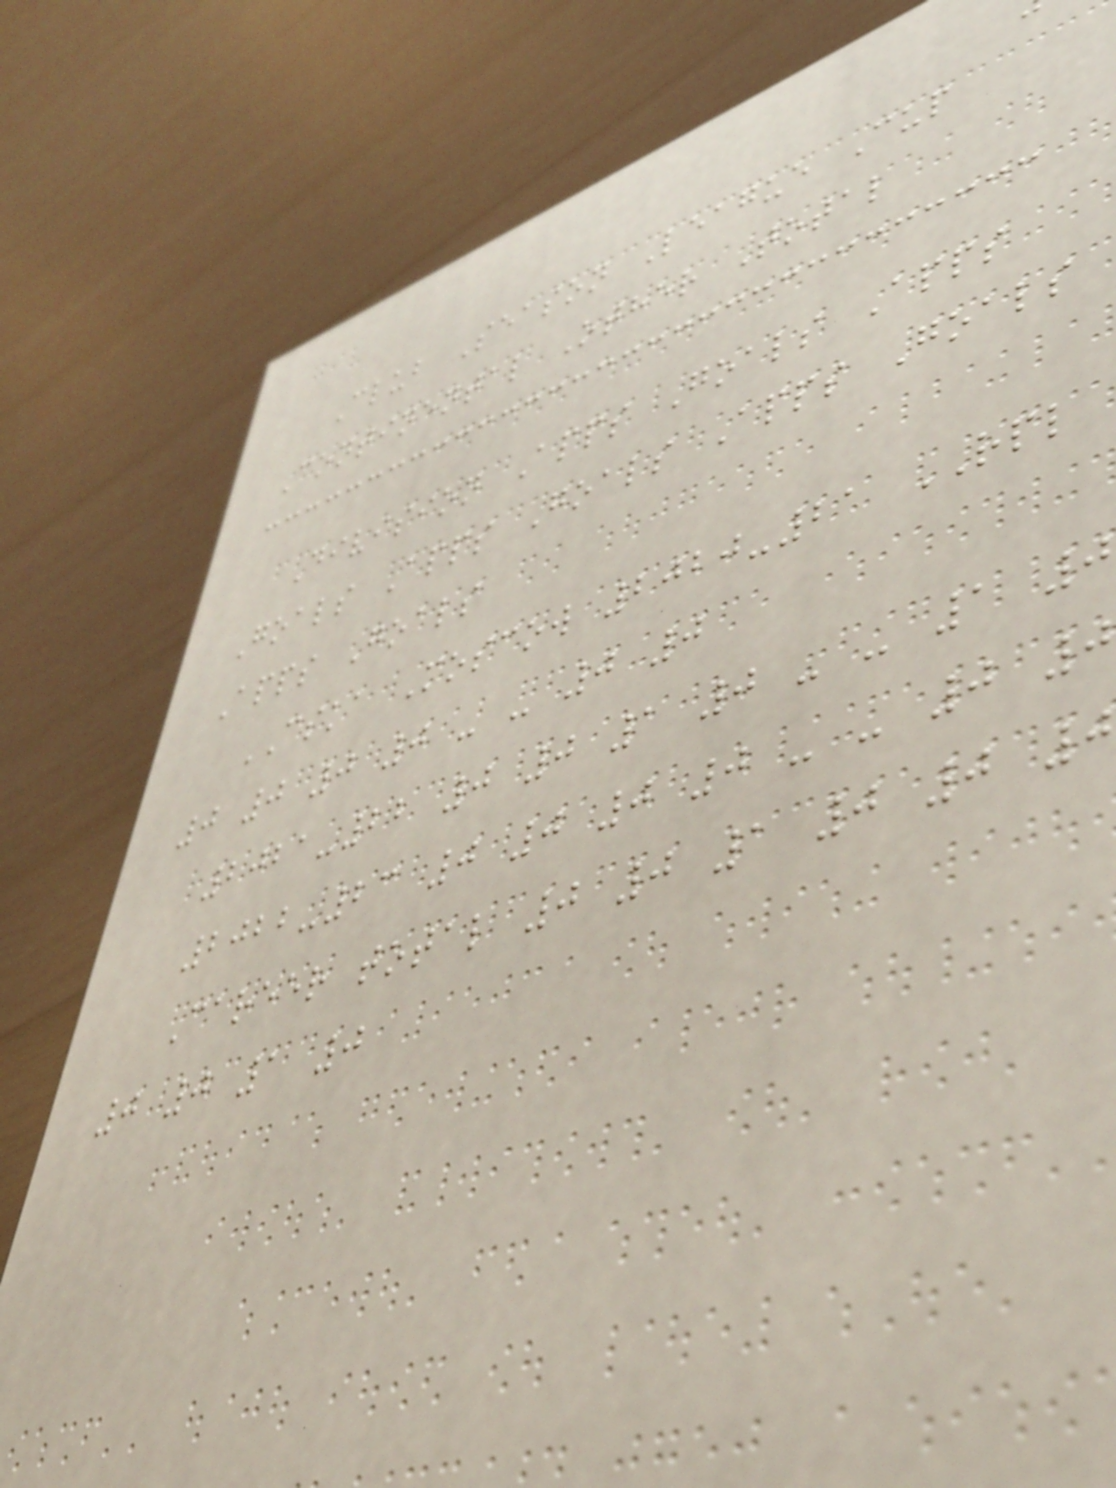Club Season League Cup
Continental Other Total
Division Apps Goals Apps
Goals Apps Goals Apps Goals
Apps Goals
CSKA Moscow 2020-21 RPL
0 0 0 0 - - 0 0
2021-22 0 0 1 0 - - 1 0
2022-23 0 0 0 0 - - 0 0
Career total 0 0 1 0 0 0
0 0 1 0
